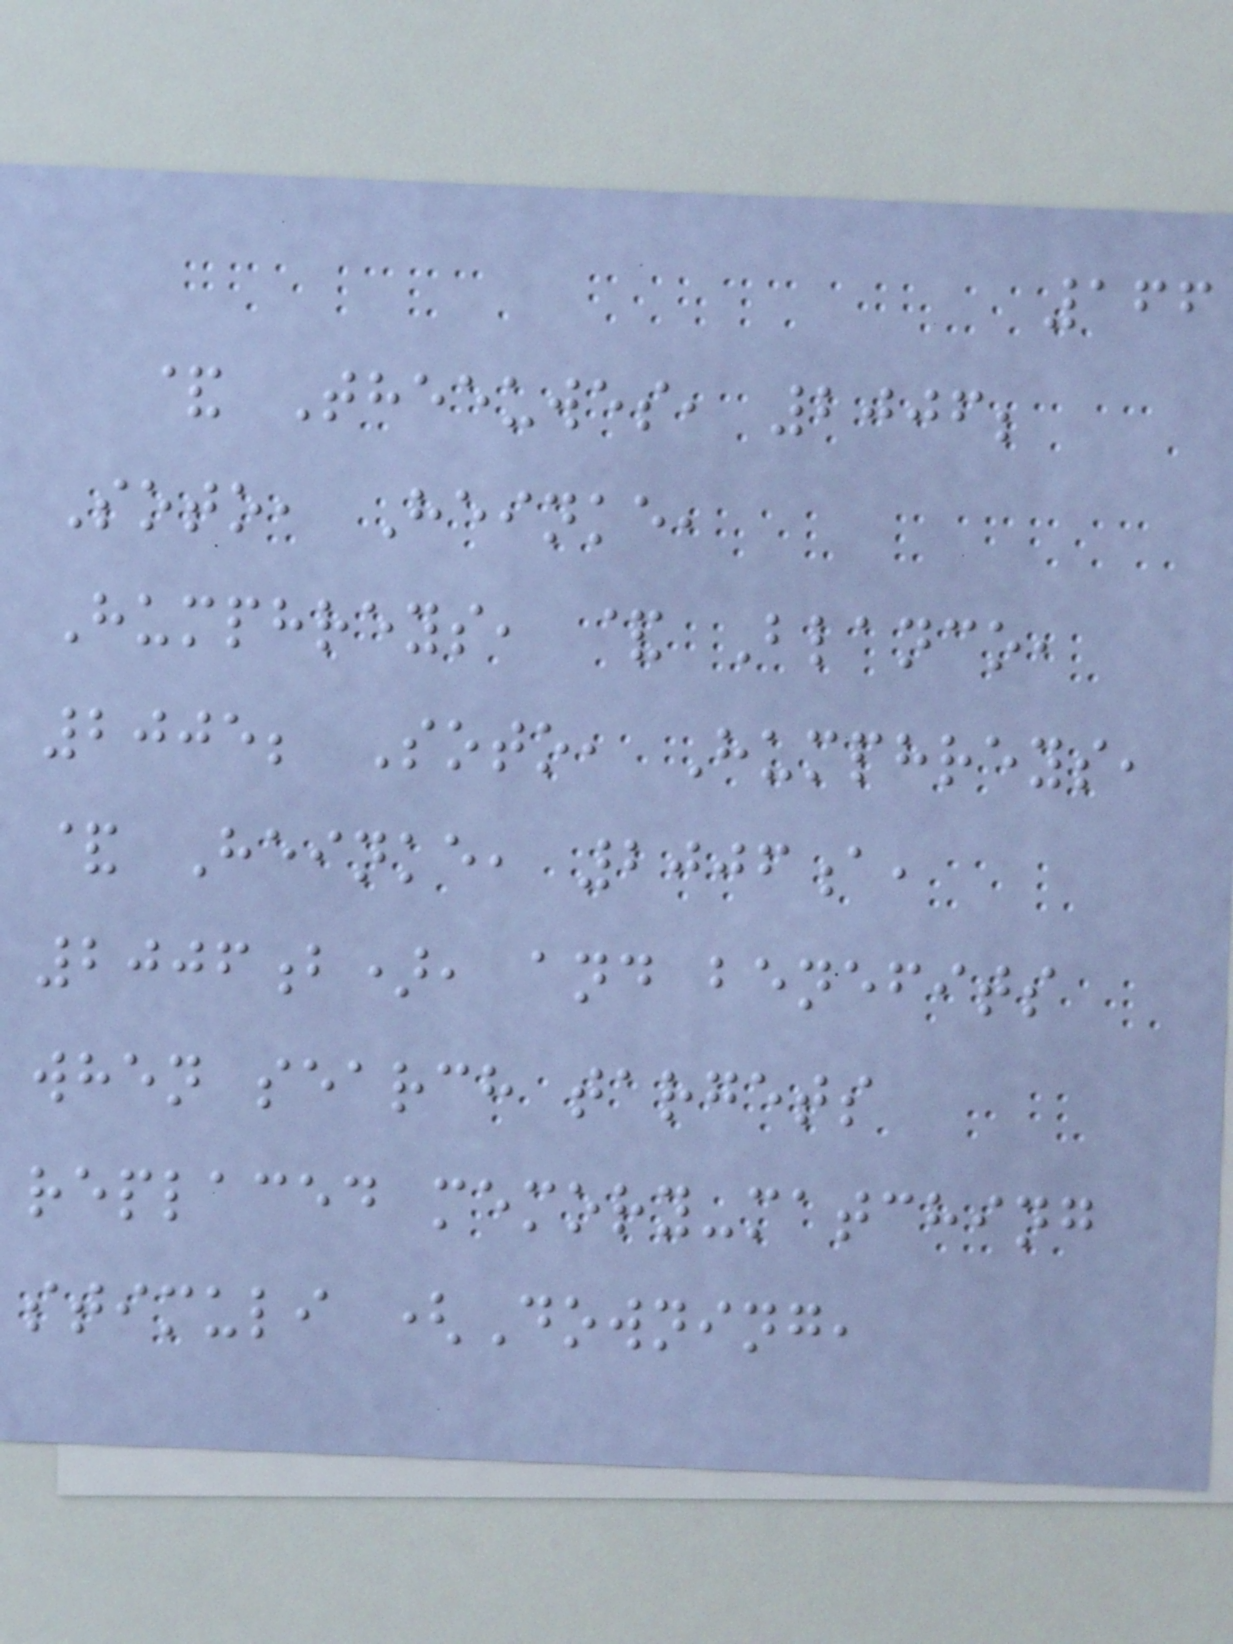166
& Theeuwes, 2006;
Soto, Heinke,
Humphreys, & Blanco,
2005; Soto, Humphreys,
& Heinke, 2006a,
2006b), and benefits
when search targets
replaced memory-matching
stimuli (Downing,
